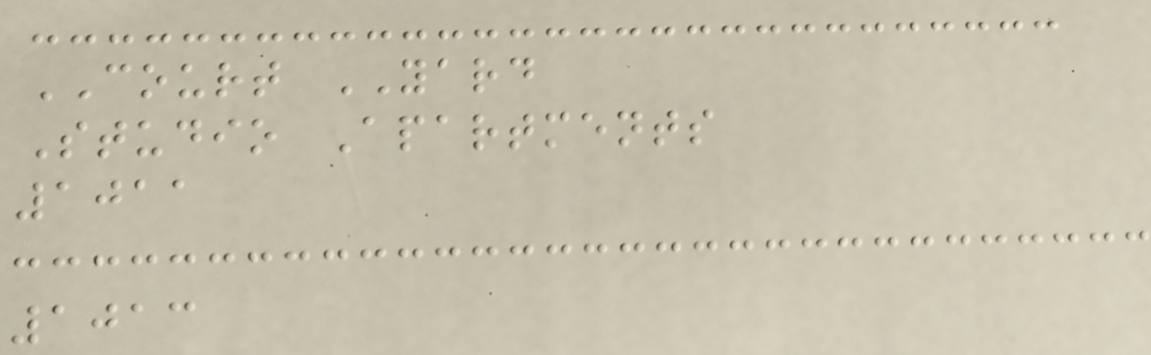COURT YARD
Studio Apartments
1011
1013
